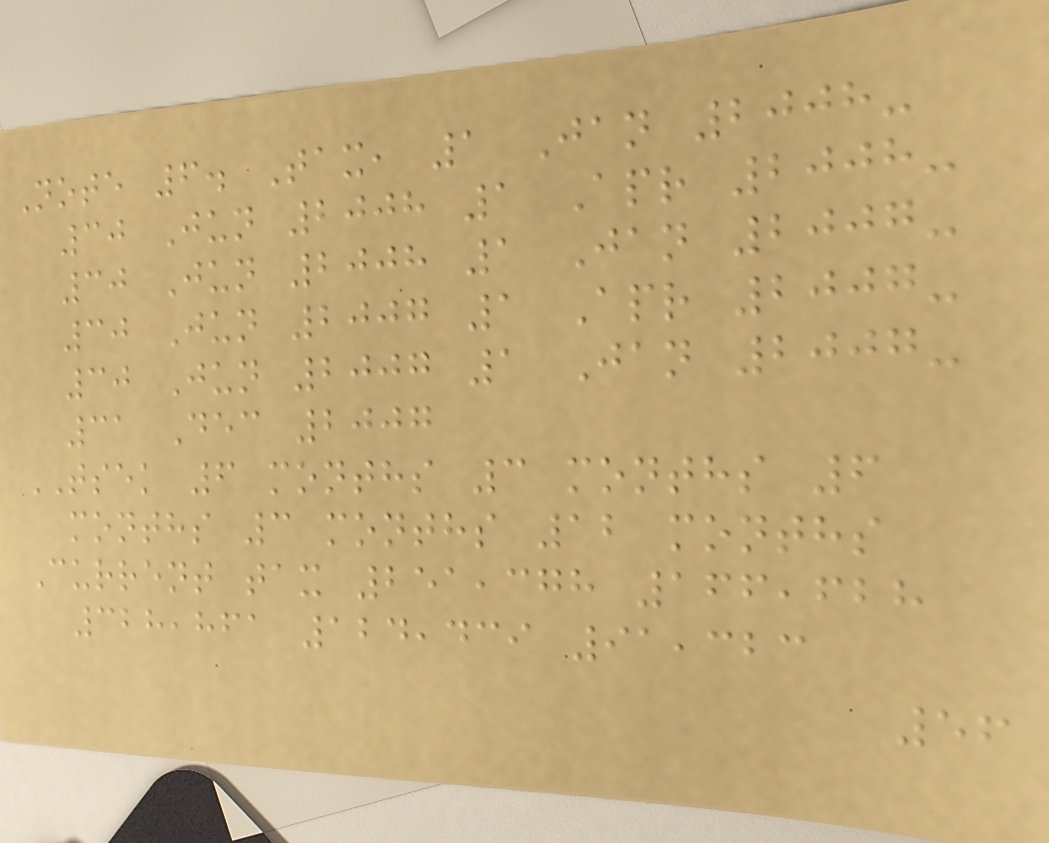Note 6. Tax, 1 Jan 2008-
30 Jun 2008 1 Apr 2008-
30 Jun 2008 1 Jan 2007-
30 Jun 2007 1 Apr 2007-
30 Jun 2007 1 Jan 2007-
31 Dec 2007
TSEK 6 months 3 months 6
months 3 months 12 months
Current tax 251,378 166,628
328,861 124,439 91,323
56
